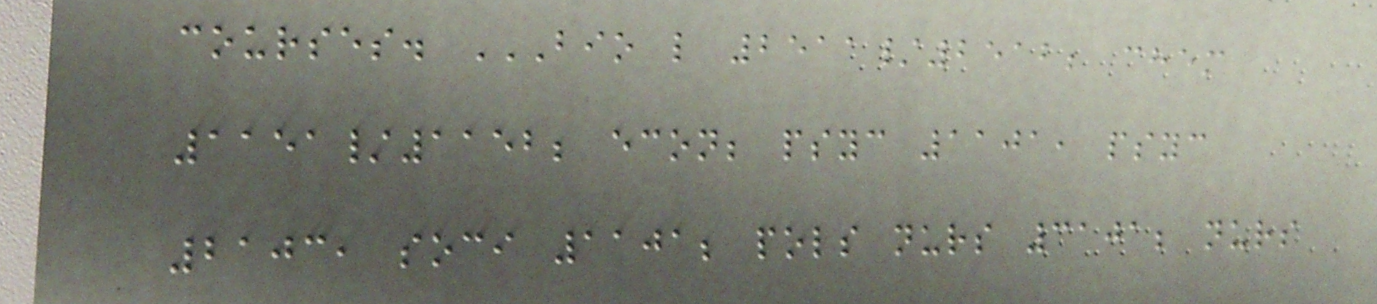courses. BIO L 2511/2512; CHEM
1151/1152; ECON; PSYC 1101, PSYC
2103, SOCI 1101; POLS NURS 3101; NURS
